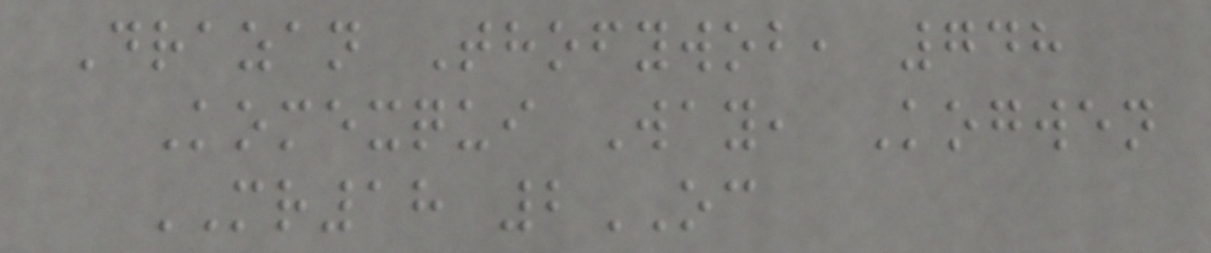Drazan Thofywob, 748
Komexqui Way, Kogwen
MR18 2OC
